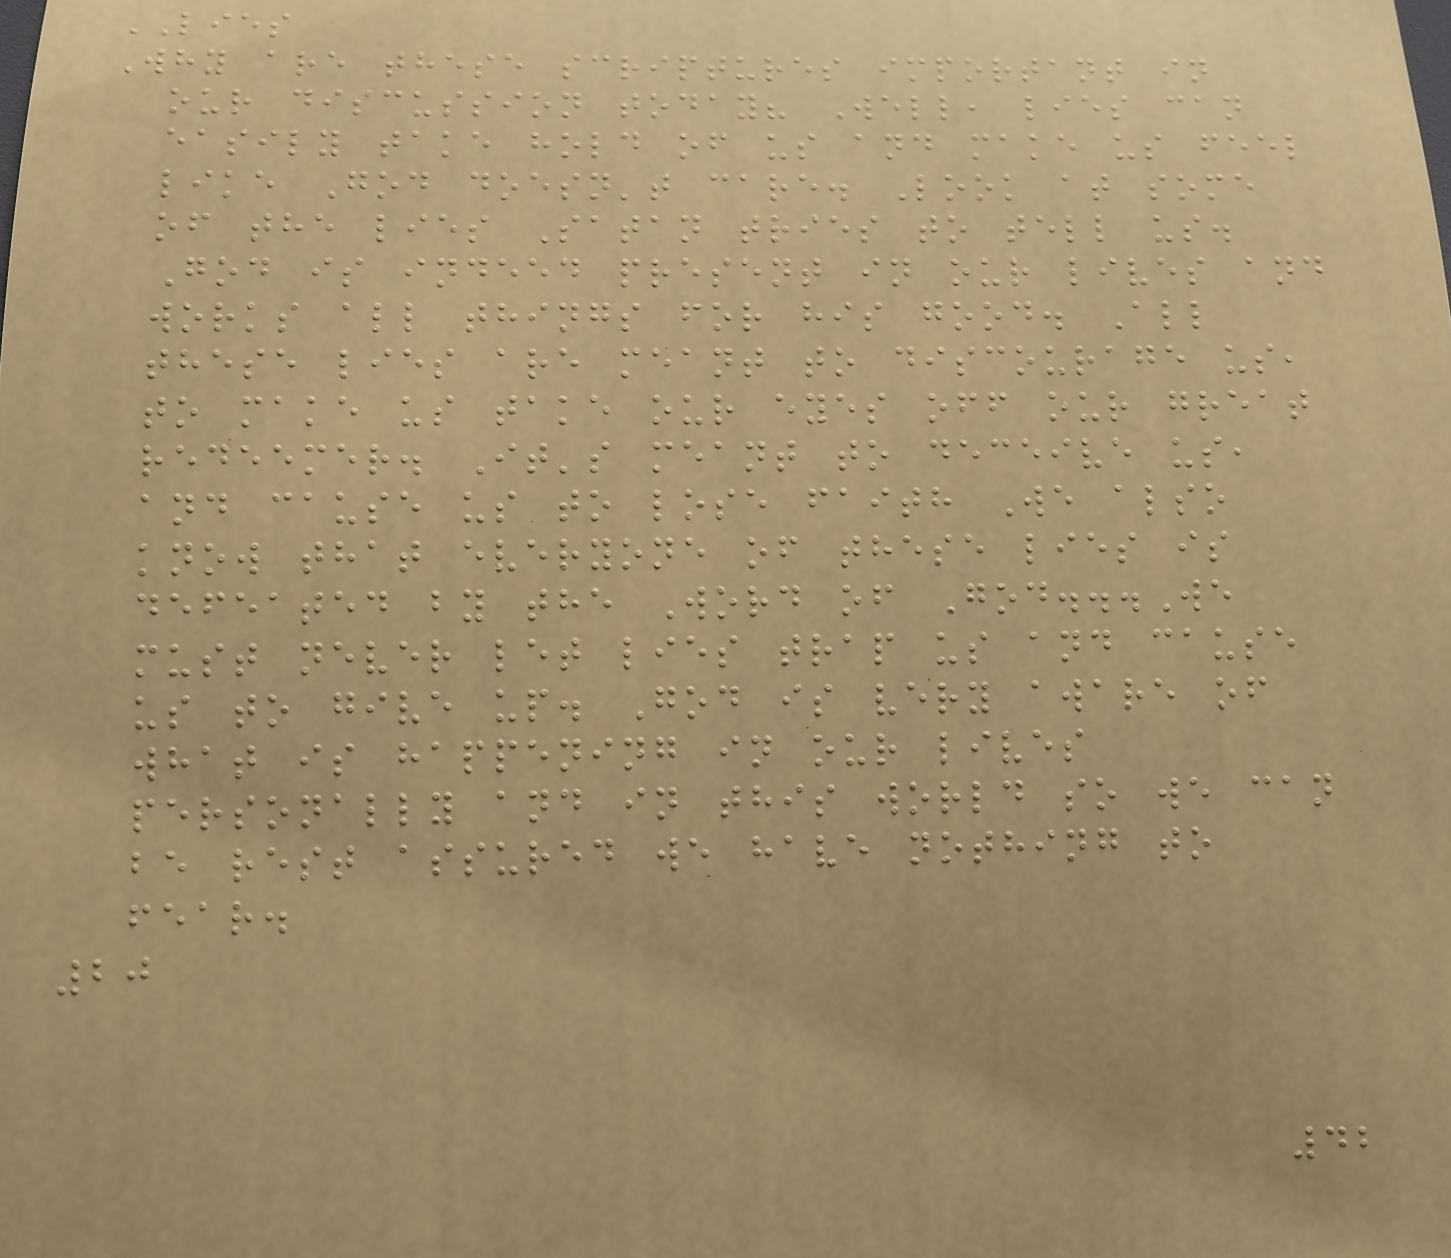LIES
Why are these scriptures important in
our discussion today? Well, lies can
easily take hold of us and make us feel
like God doesn't care. Look at some
of the lies Satan tries to tell us.
God is indeed present in our lives and
works all things for his good. All
these lies are meant to discourage us,
to make us take our eyes off our great
redeemer. It's meant to deceive us,
and cause us to lose faith We also
know that everyone of these lies is
defeated by the Word of God...We
must never let lies trap us and cause
us to give up. God is very aware of
what is happening in our lives
personally and in this world so we can
be rest assured we have nothing to
fear.
20
42
